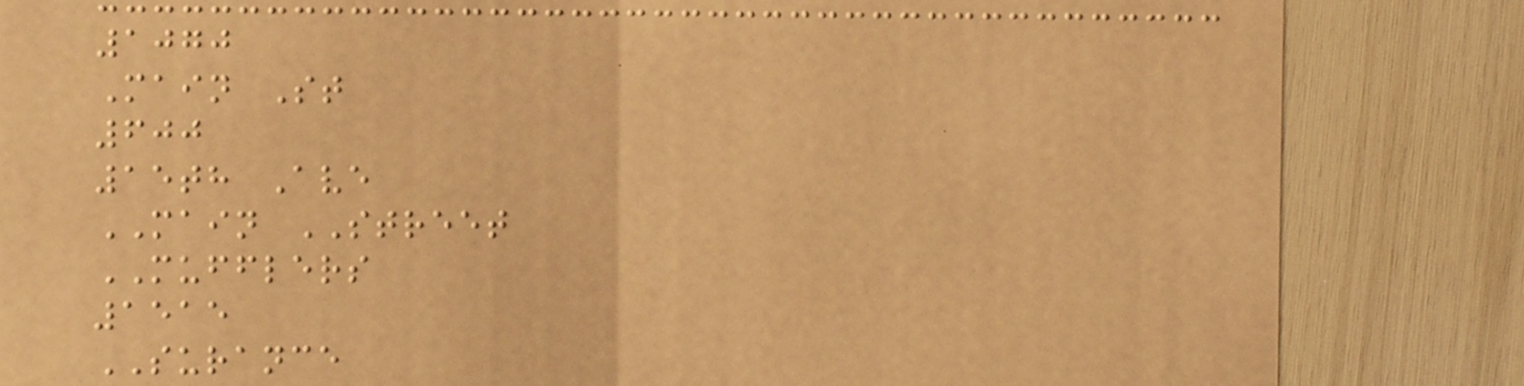1070
Main St
600
15th Ave
MAIN STREET
MUFFLERS
1515
SURANCE
